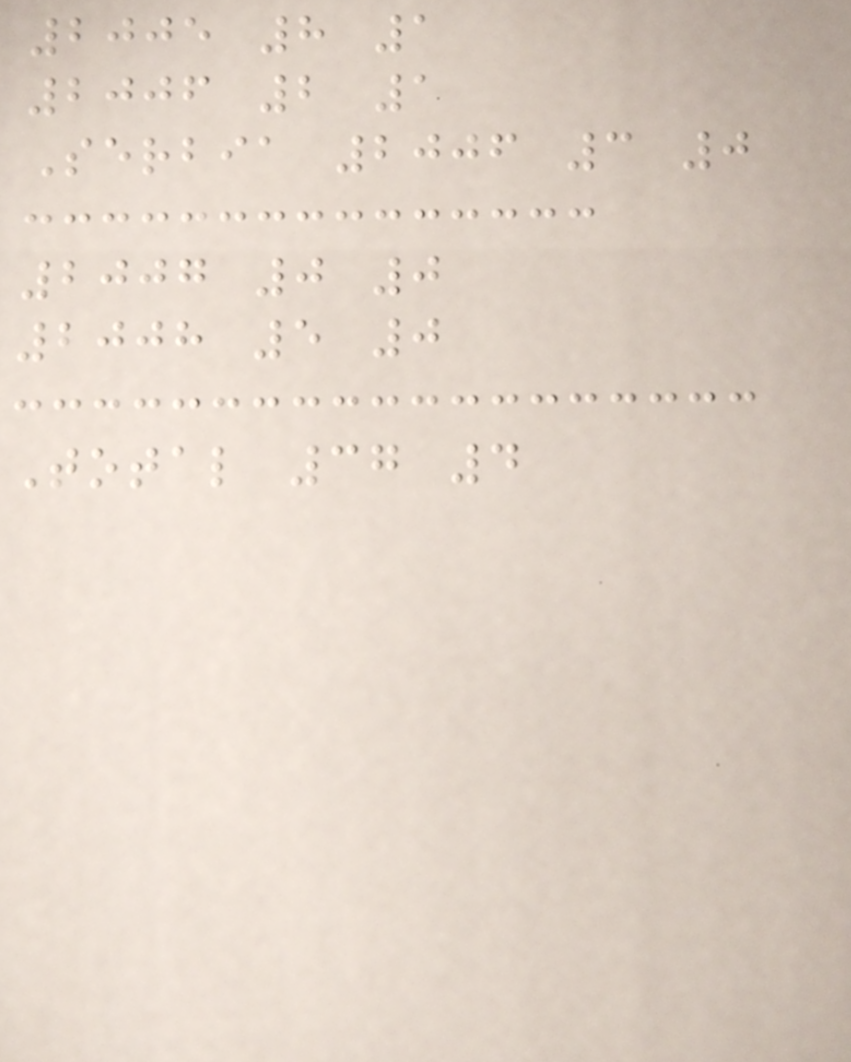2005 8 1
2006 2 1
Serbia 2006 3 0
2007 0 0
2008 5 0
Total 37 4
